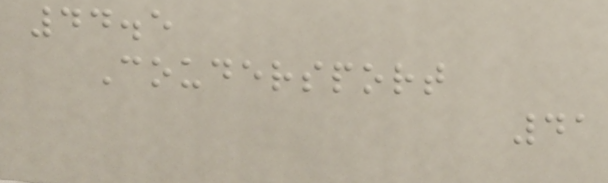44.5
Coudersport
41
